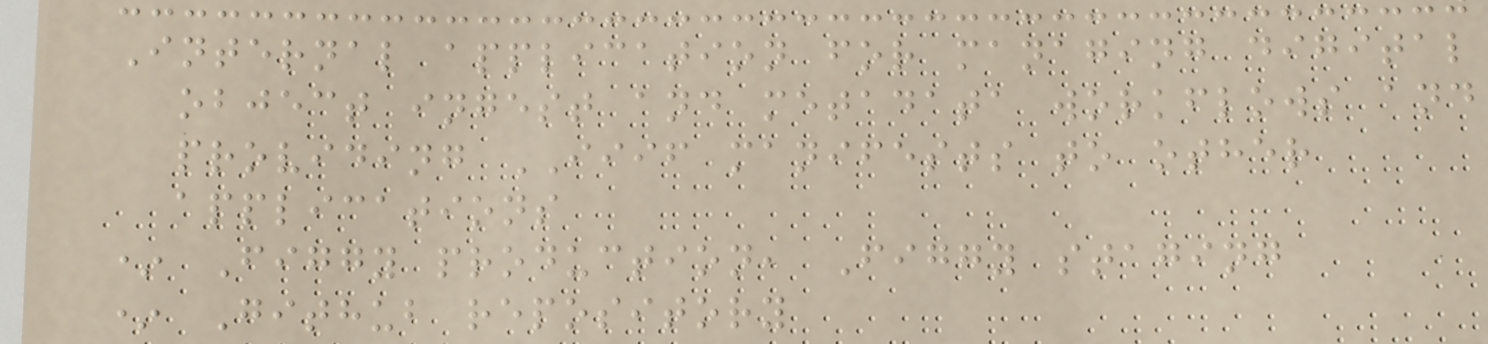Internal application for managing digital
object ingest and metadata workflows and
providing IIIF manifests to other
applications
* Figgy production, Figgy staging
* Github repository
